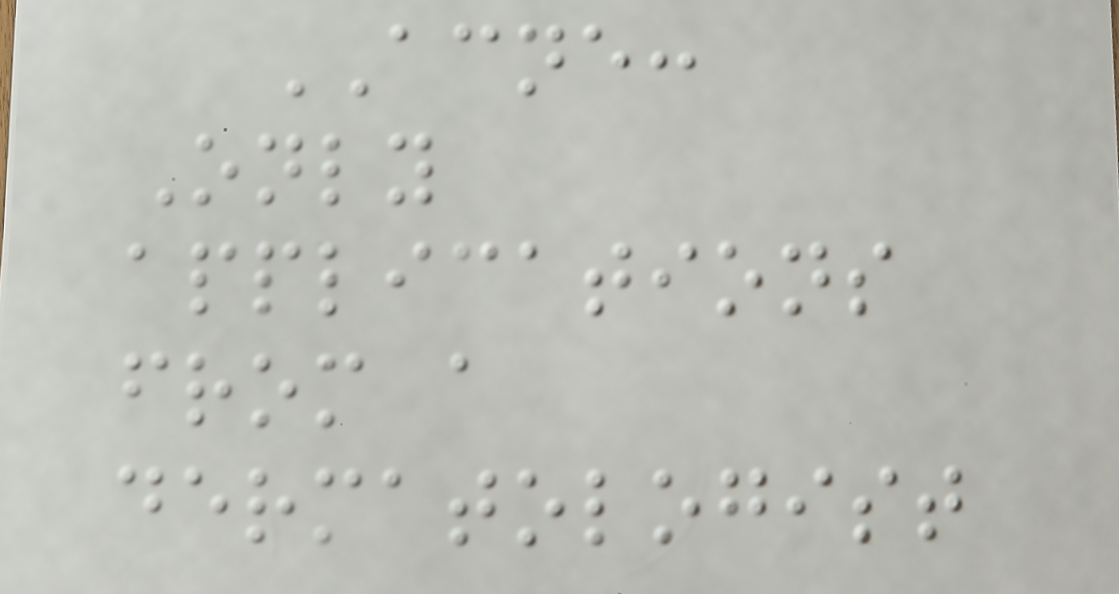ACNE:
Only
applications
from a
dermatologist
